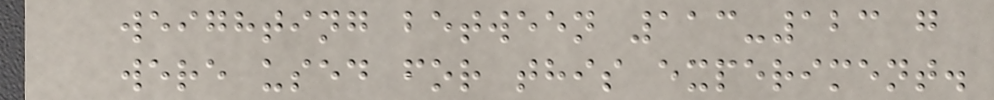weighting between 113-123 g
were used for this experiment.
